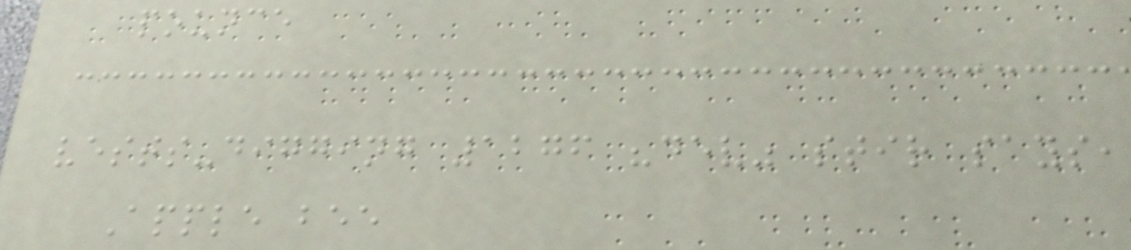pounce
vests-digging 1276 "dev" stir says,
Apple bee
